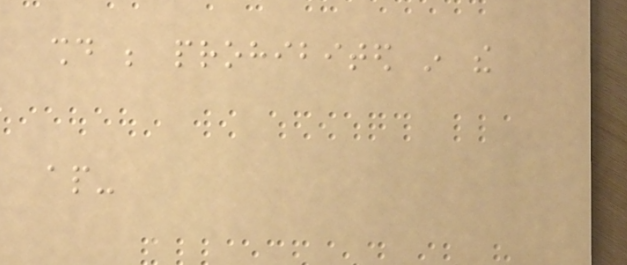should be prohibited in the
ap-
